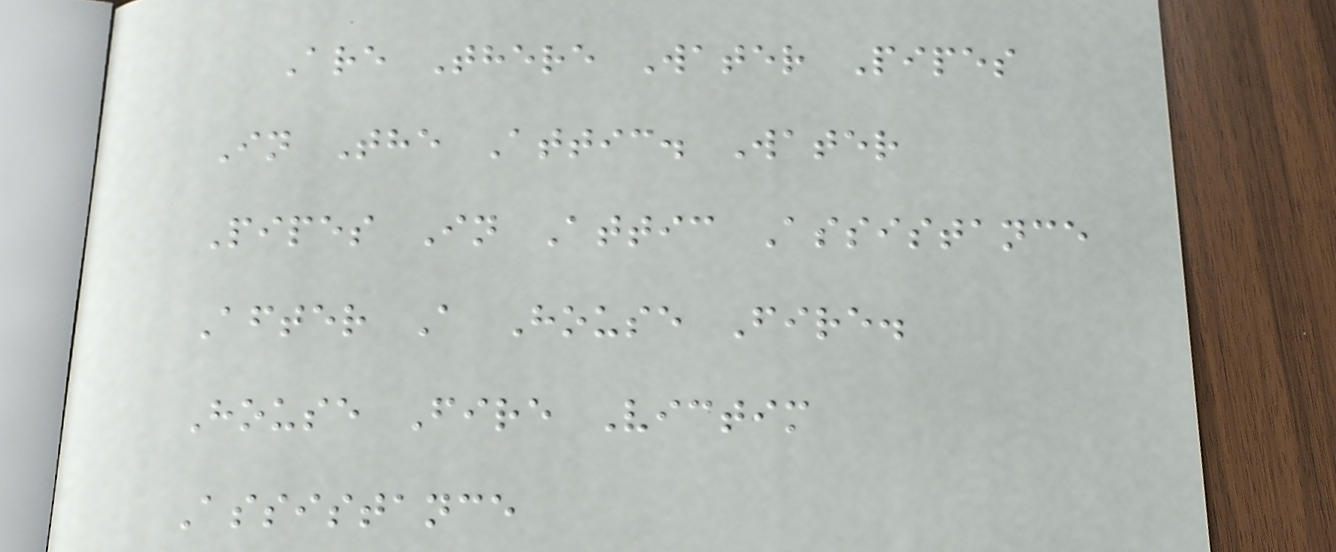Are There Water Pipes
In The Attic. Water
Pipes In Attic Assistance
After A House Fire.
House Fire Victim
Assistance
